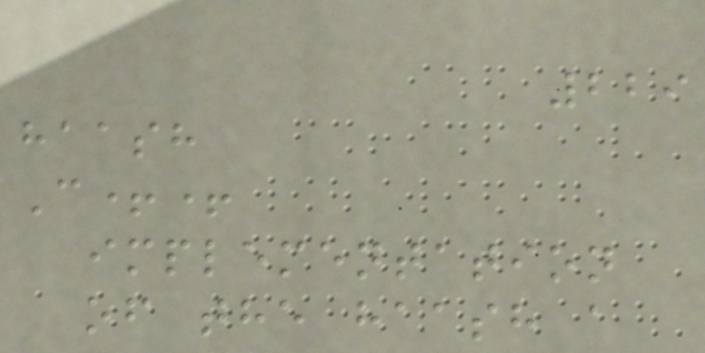229
haash
C++
implementation
of the haash a
